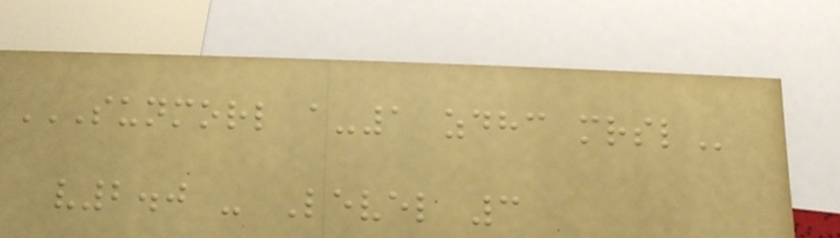SUNMORL A-1 ZDHC MRSL
v2.0 - Level 3
